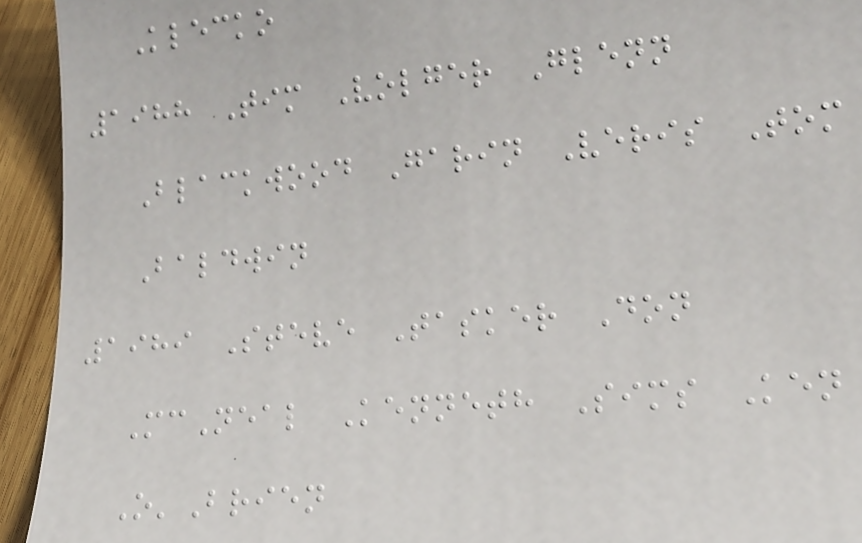Klecko
1988 Tim Volger Glenn
Blackwood Garin Veris Tom
Baldwin
1989 Steve Tasker Don
McNeal Kenneth Sims Ken
O'Brien
